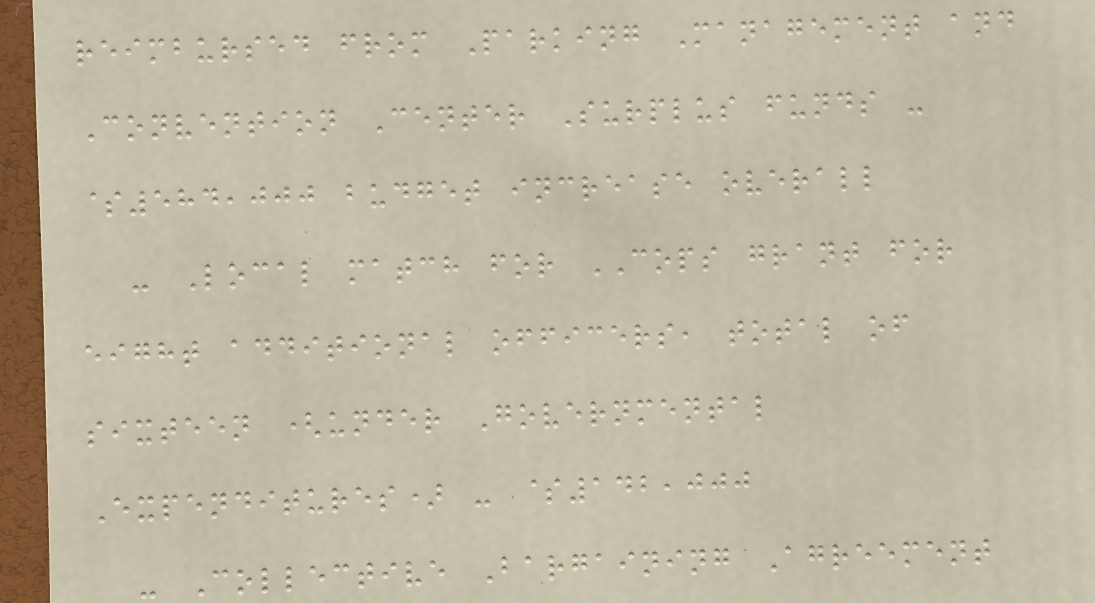reimbursed from Parking Management and
Convention Center Surplus funds -
$584,000 budget increase overall
- Local match for COPS grant for
eight additional officers, total of
sixteen (under Governmental
Expenditures) - $142,000
- Collective Bargaining Agreement
